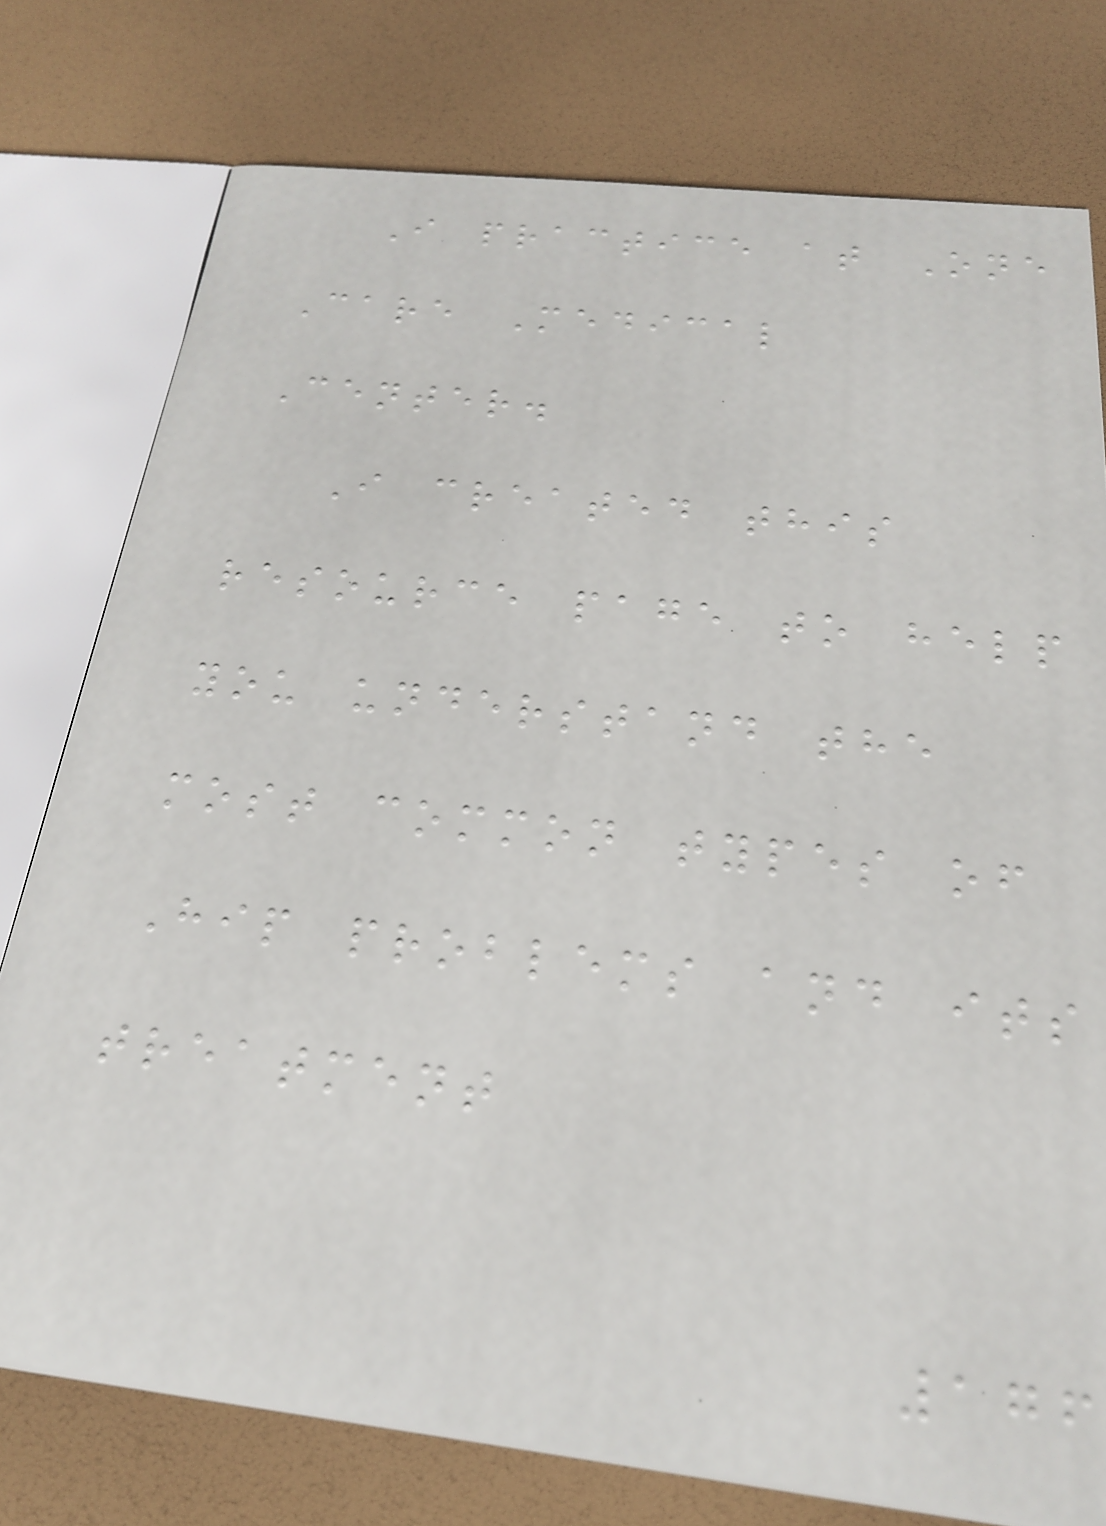I practice at One
Care Medical
Center.
I created this
resource page to help
you understand the
most common types of
Hip problems and its
treatment
176
